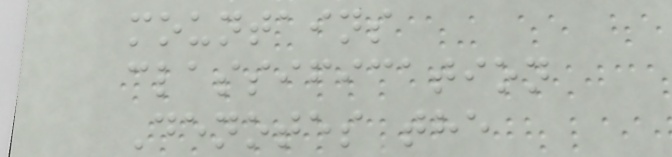mountains
classification
Denotes the
